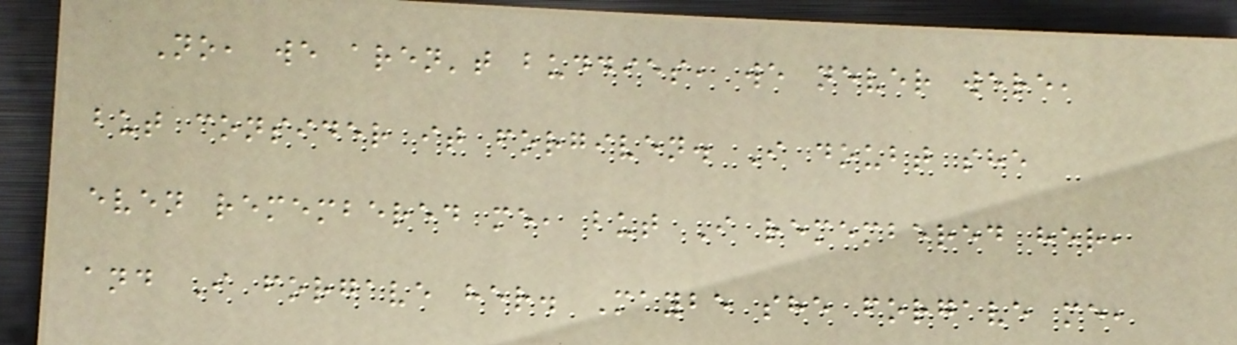No, we aren't buddies, we never were,
but consider it forgiven. I doubt she
even remembered me, but I remembered her,
and I forgave her. Maybe she forgave me,
